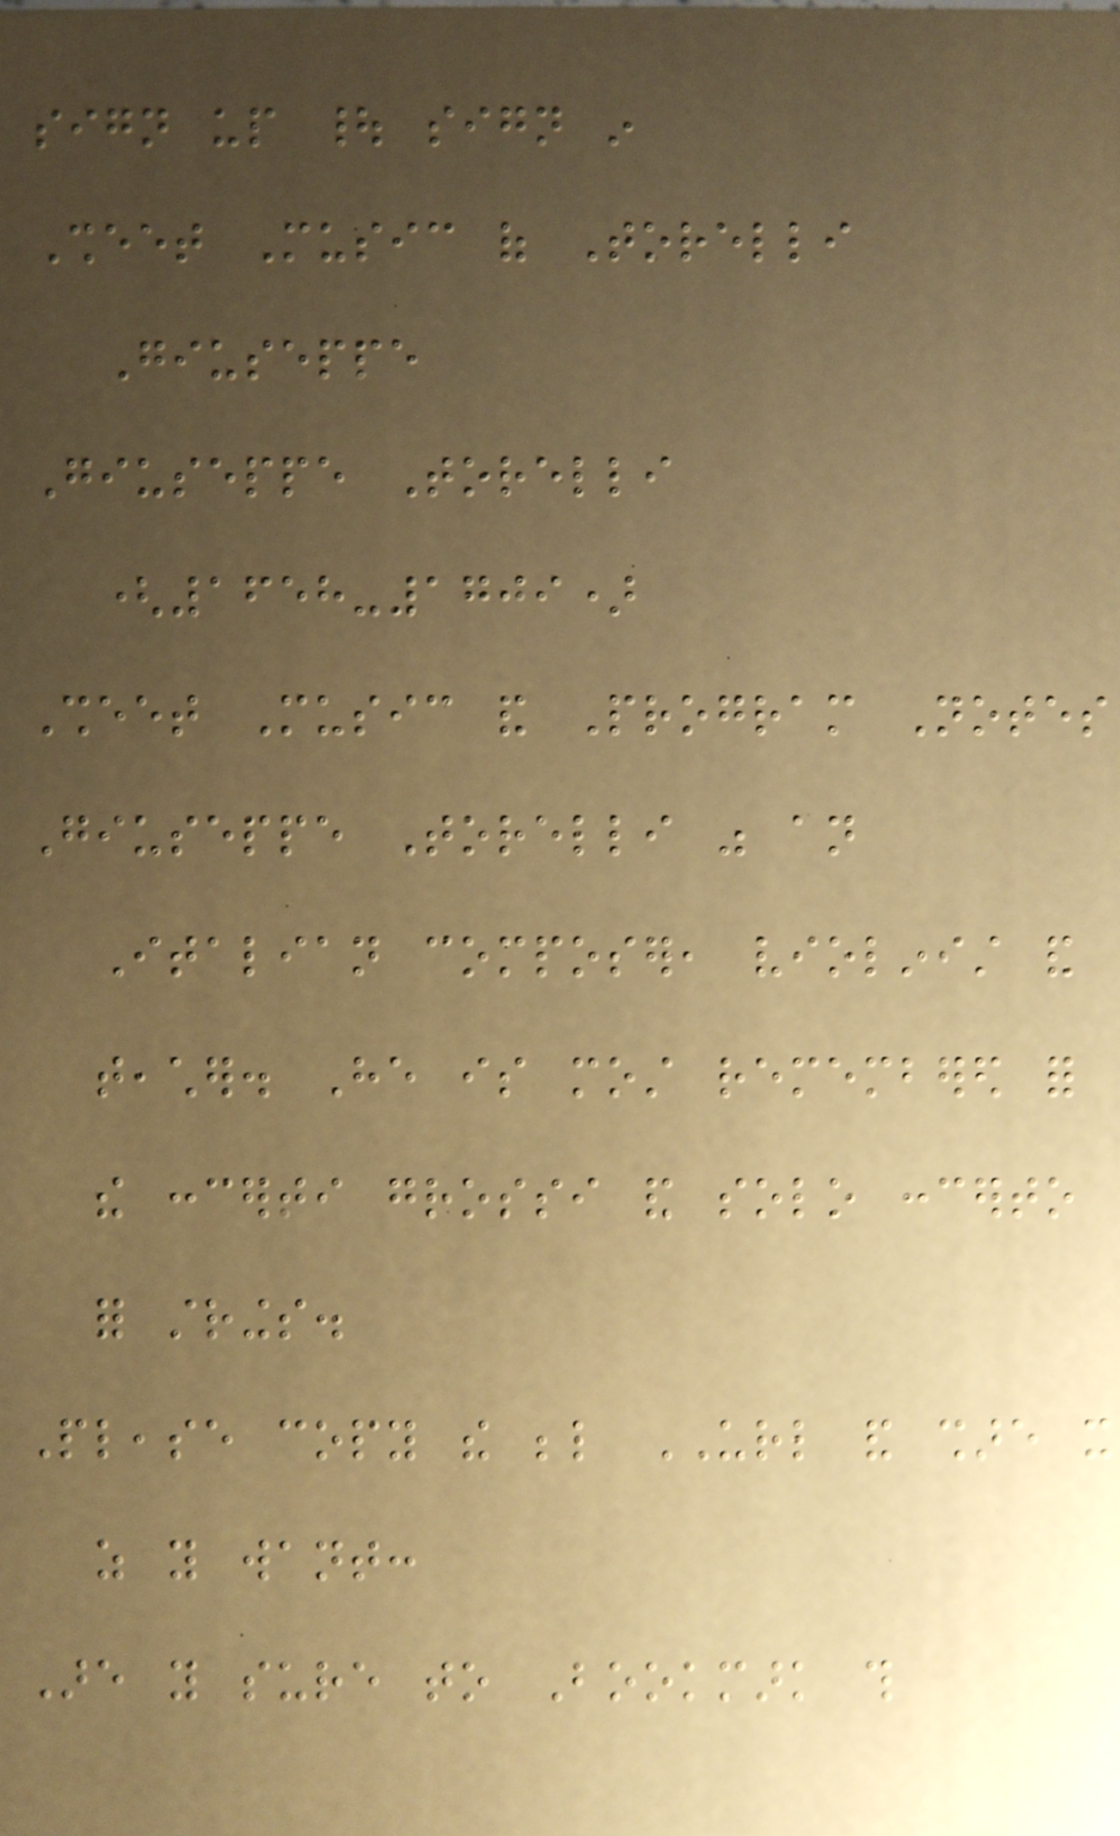sign up | sign in
Sheet Music of Torelli
Giuseppe
Giuseppe Torelli
(1658-1709)
Sheet Music and Program Notes
Giuseppe Torelli was an
Italian composer, violinist and
teacher. He is most remembered for
the concerti grossi and solo concerto
for strings.
Please copy the below URL and share it
as you want:
Are you sure to Bookmark this
